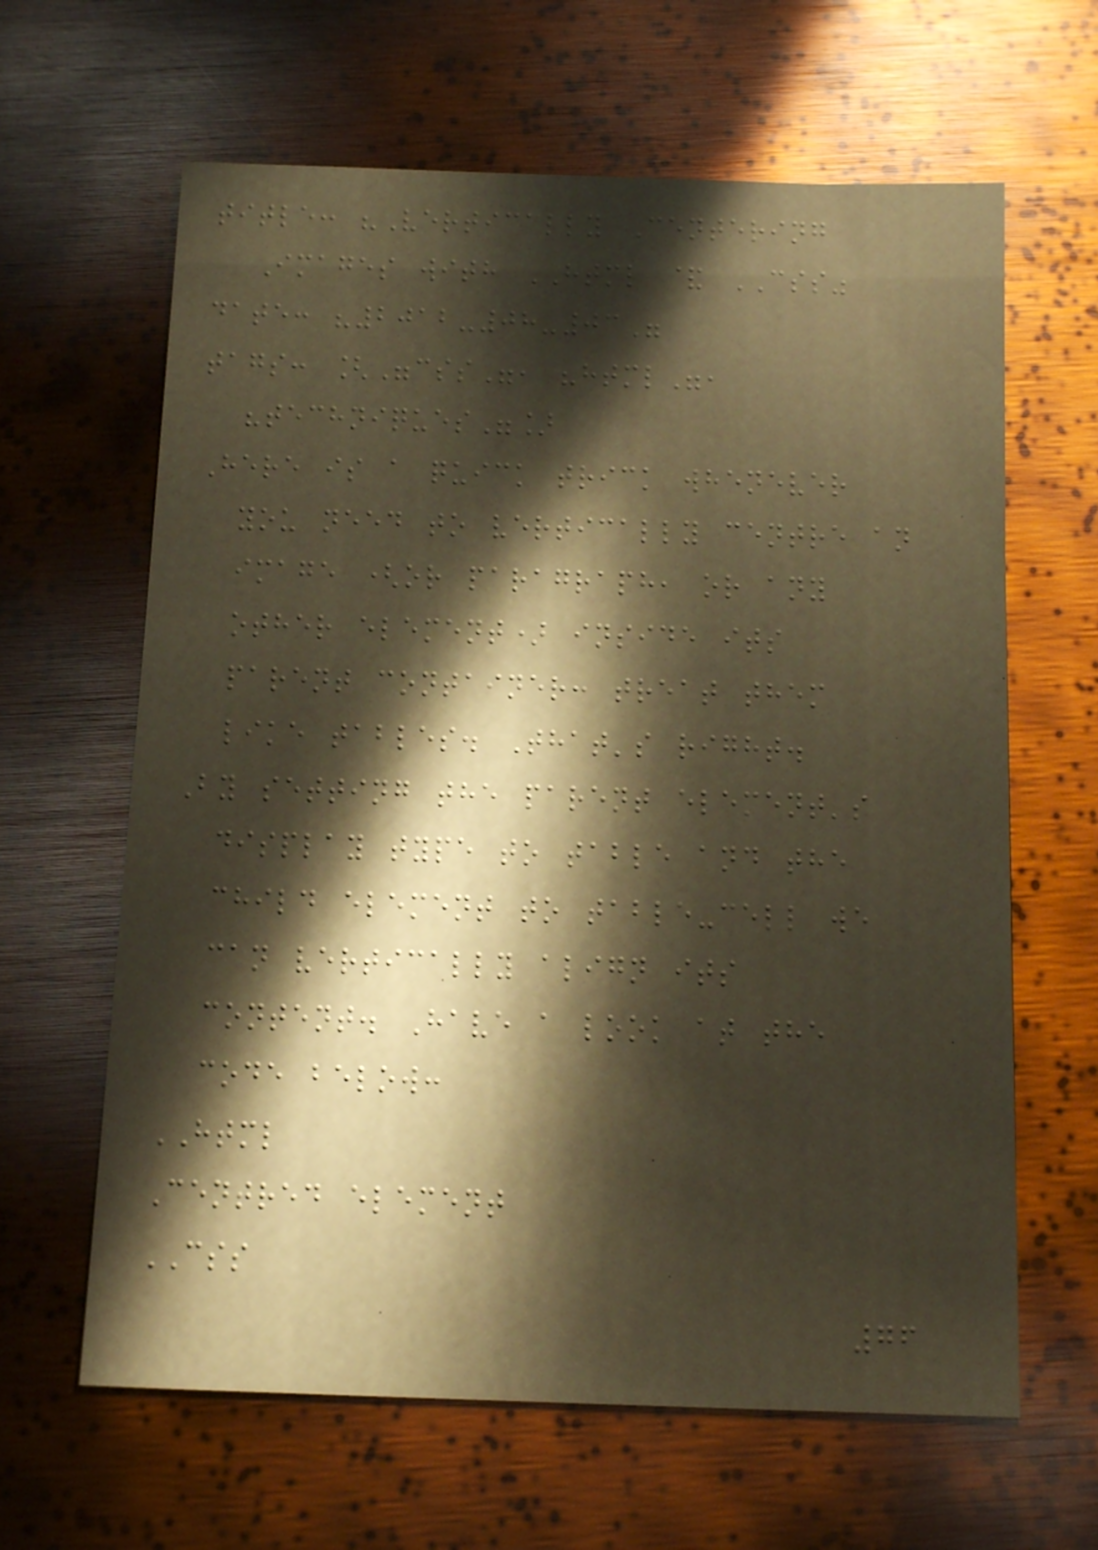title: "Vertically Centering
Images with HTML & CSS"
date: "2012-08-03"
tags: ["css", "html",
"techniques"]
Here is a quick trick whenever
you need to vertically centre an
image (or paragraph, or any
other element) inside its
parent container: treat them
like tables. That's right.
By setting the parent element's
display type to table and the
child element to table-cell we
can vertically align its
content. Have a look at the
code below:
HTML
Centred element
CSS
76
